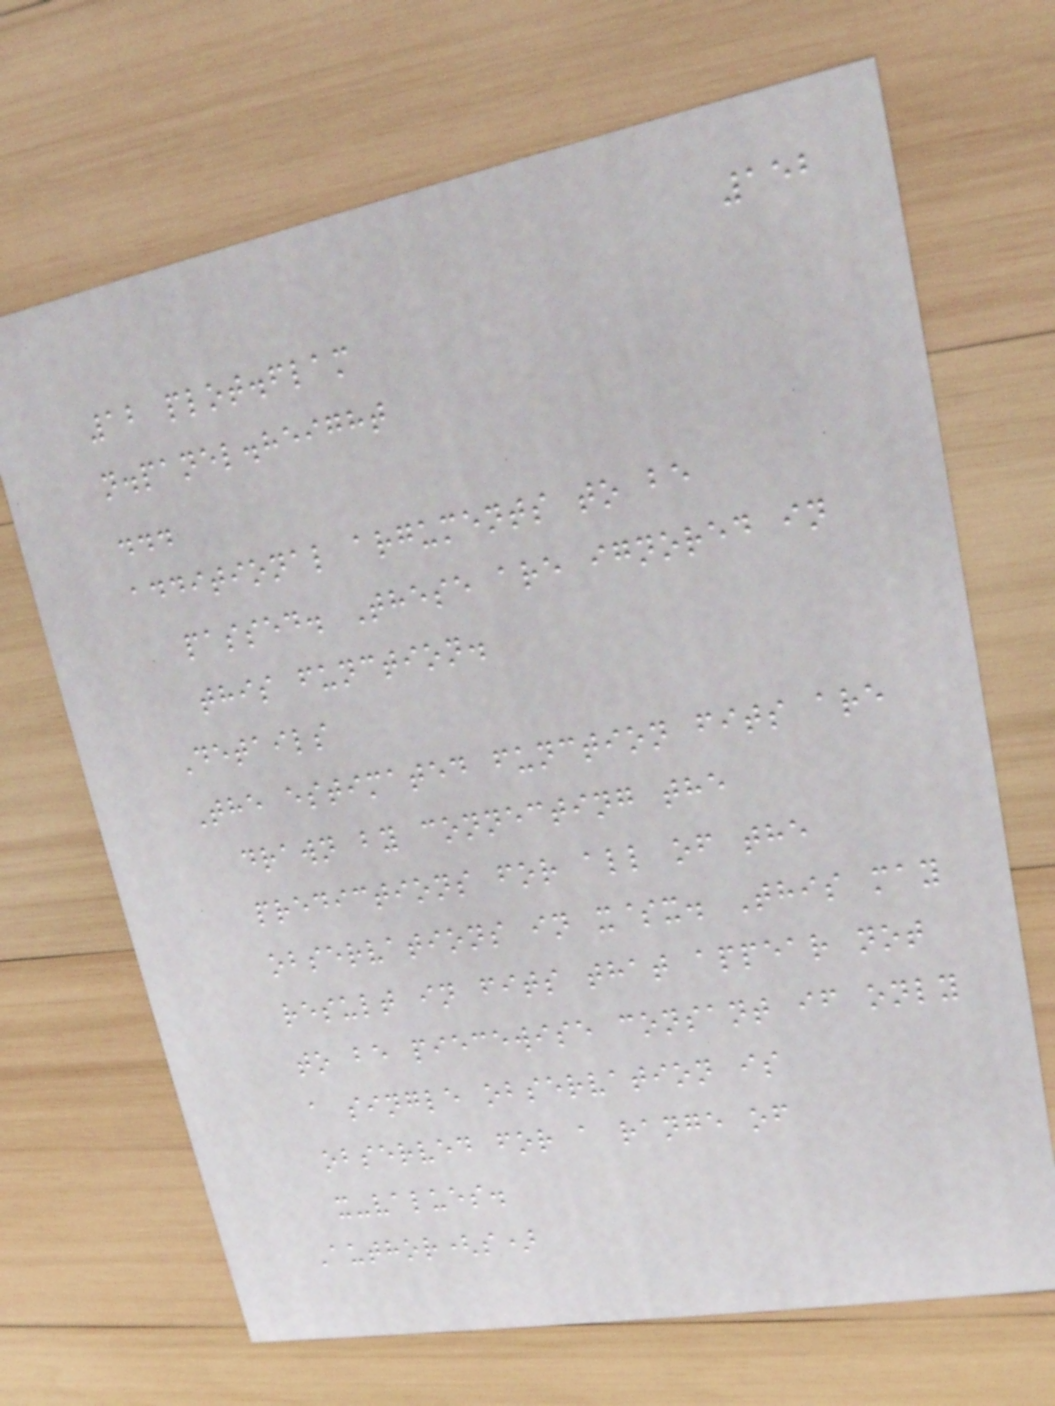152
12 plot.flam
n.panel.height
...
additional arguments to be
passed. These are ignored in
this function.
Details
The estimated function fits are
drawn by connecting the
predictions for all of the
observations in x$x. This may
result in fits that appear not
to be piecewise consant if only
a single observation is
observed for a range of
x-values.
Author(s)
